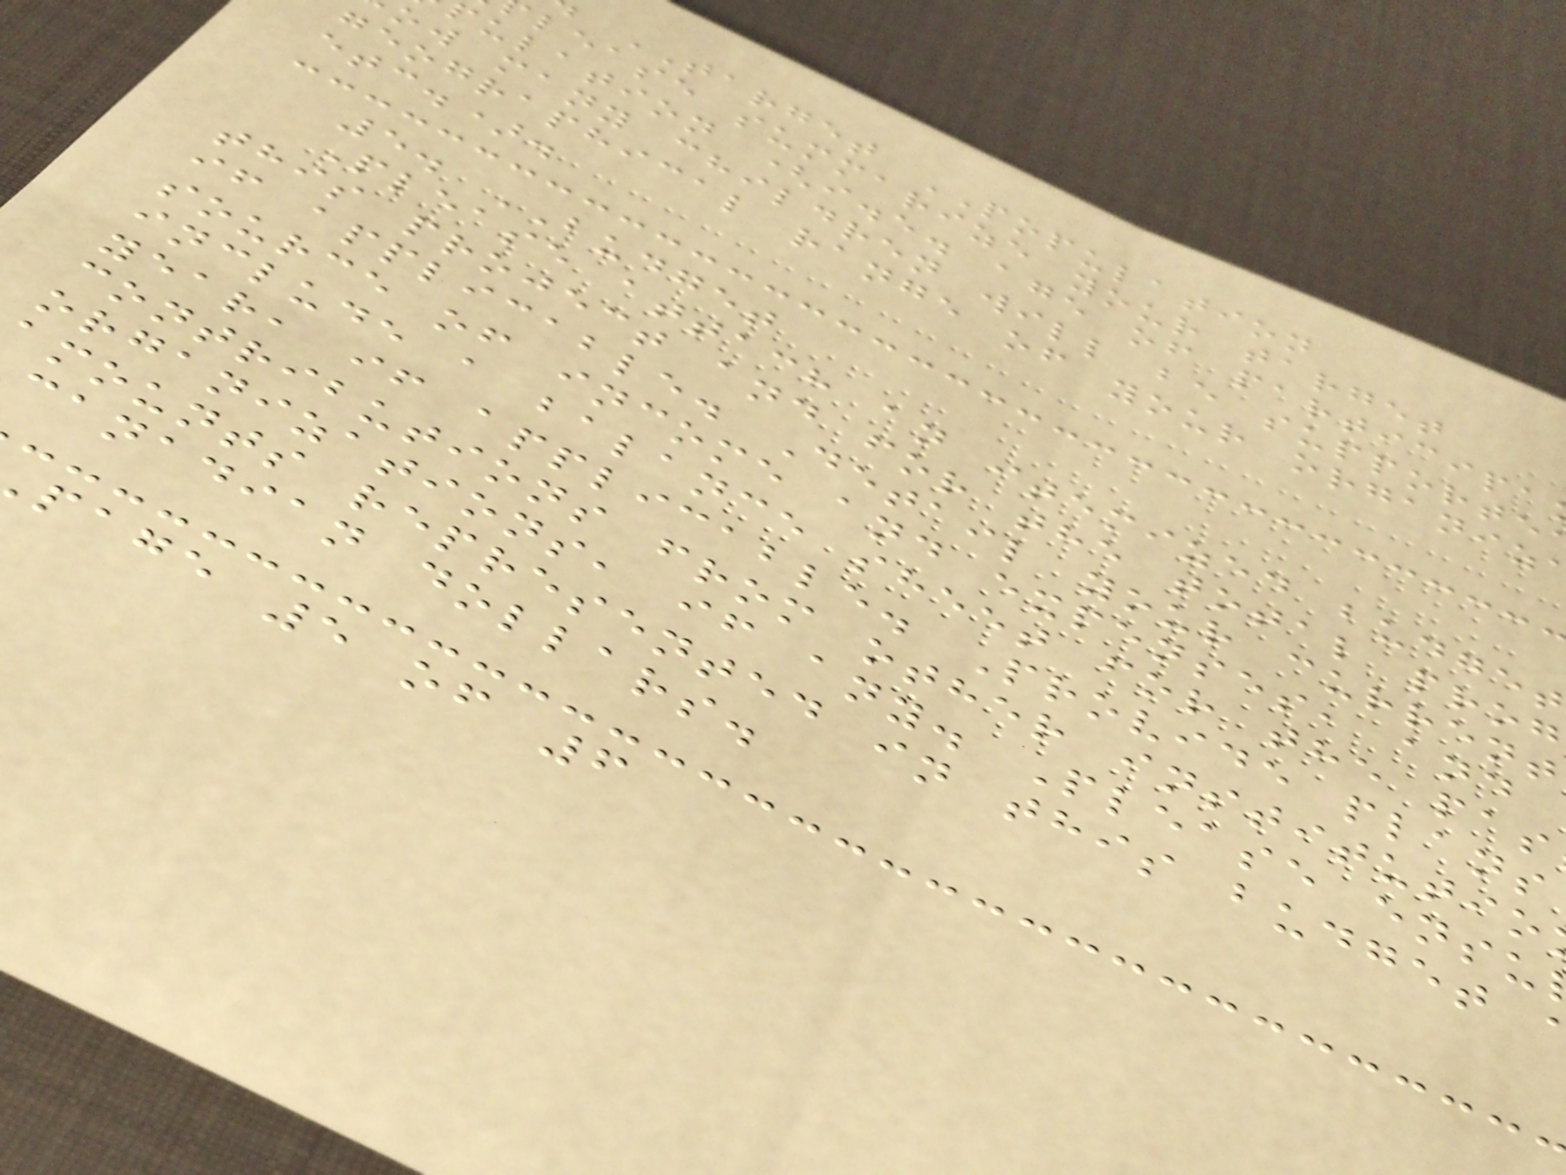TARGET POPULATION
lease summarize your target
ulation (i.e. age of participa
ow many children will be supporte
geographical range of your organiz
etc.).
5. BUDGET
Please attach an itemized budget
this project and for the total prog
if applicable. Detail your current
source of income and expenses, and
include a balance sheet for the pas
year, if applicable. Provide plans
contributions from other institutio
organizations, if any. Please ensu
amounts represented in this budget
canadian dollars.
page 5 of 6
